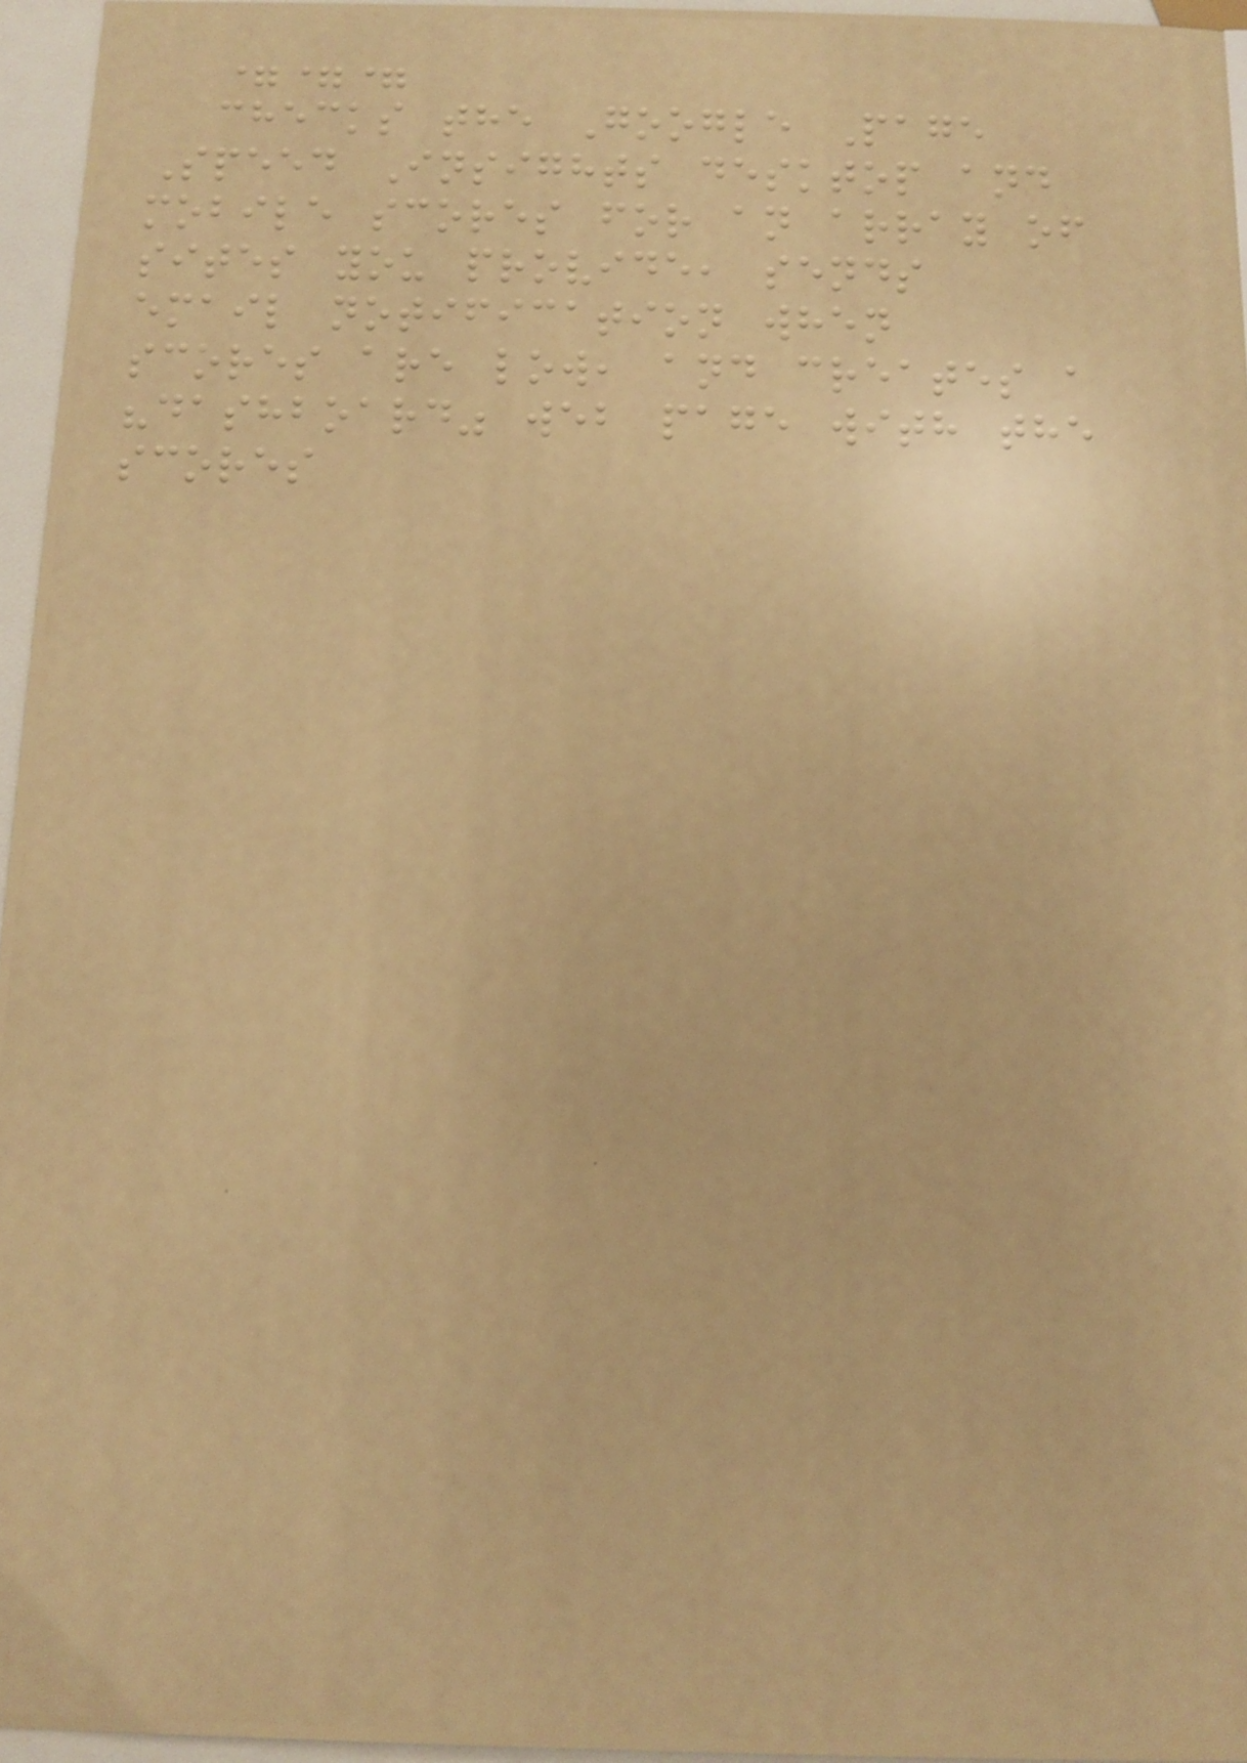===
checks the Google Page
Speed Insights desktop and
mobile scores for an array of
sites you provide, sends
email notification when
scores are low, and creates a
"dashboard" web page with the
scores
